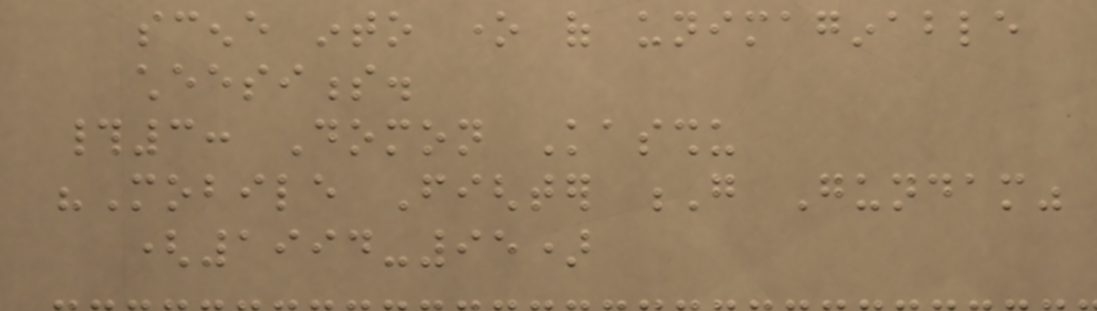scene into one of unimaginable
cheesiness.
#3: Domon Kasshu
"Mobile Fighter G Gundam"
(1994-95)
